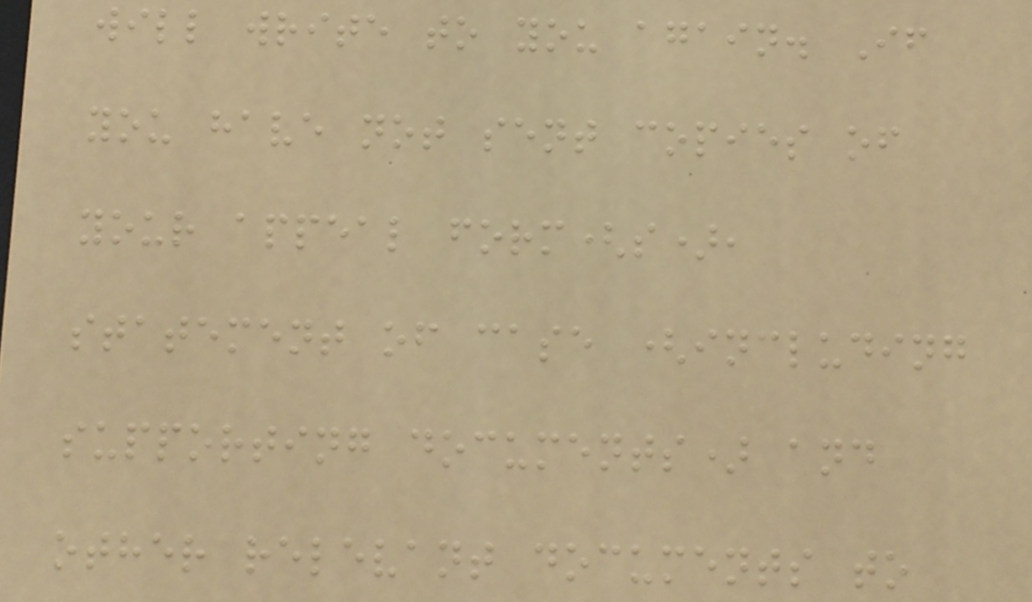will write to you again. If
you have not sent copies of
your appeal form(s),
statement of case (including
supporting documents) and
other relevant documents to
